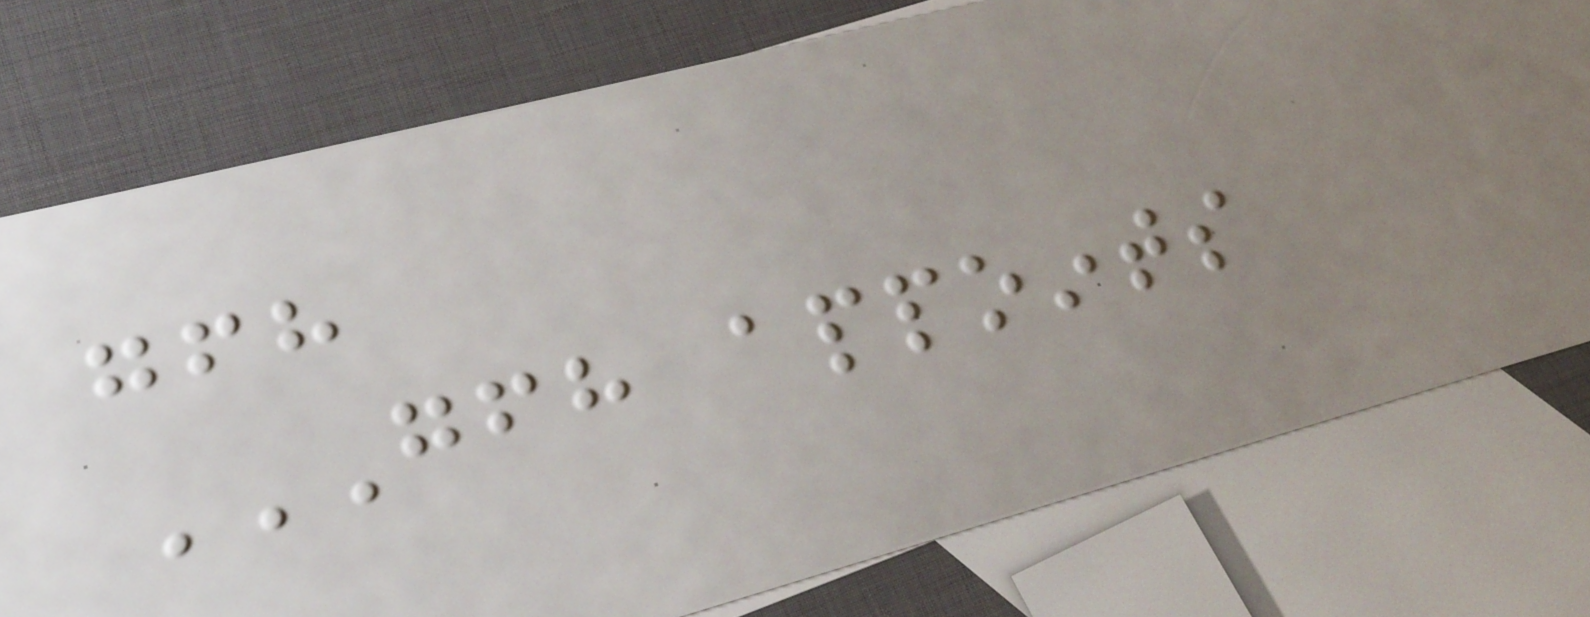gfh
GFH APPOINTS
